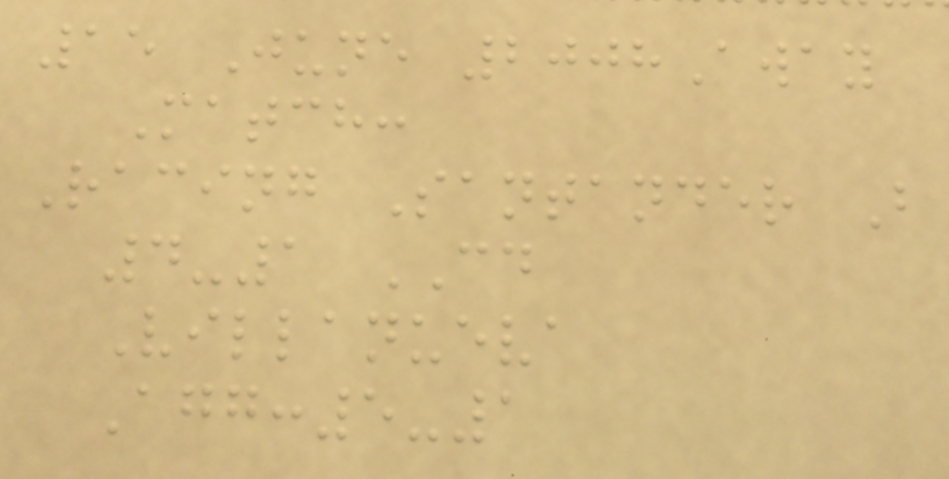15 June 2008Away
Match:
Racing Santander B
4-1 CD
Villanueva
Agg:5-1
